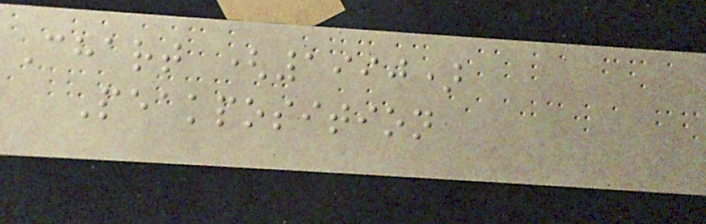Chart (1990)
Peakposition
